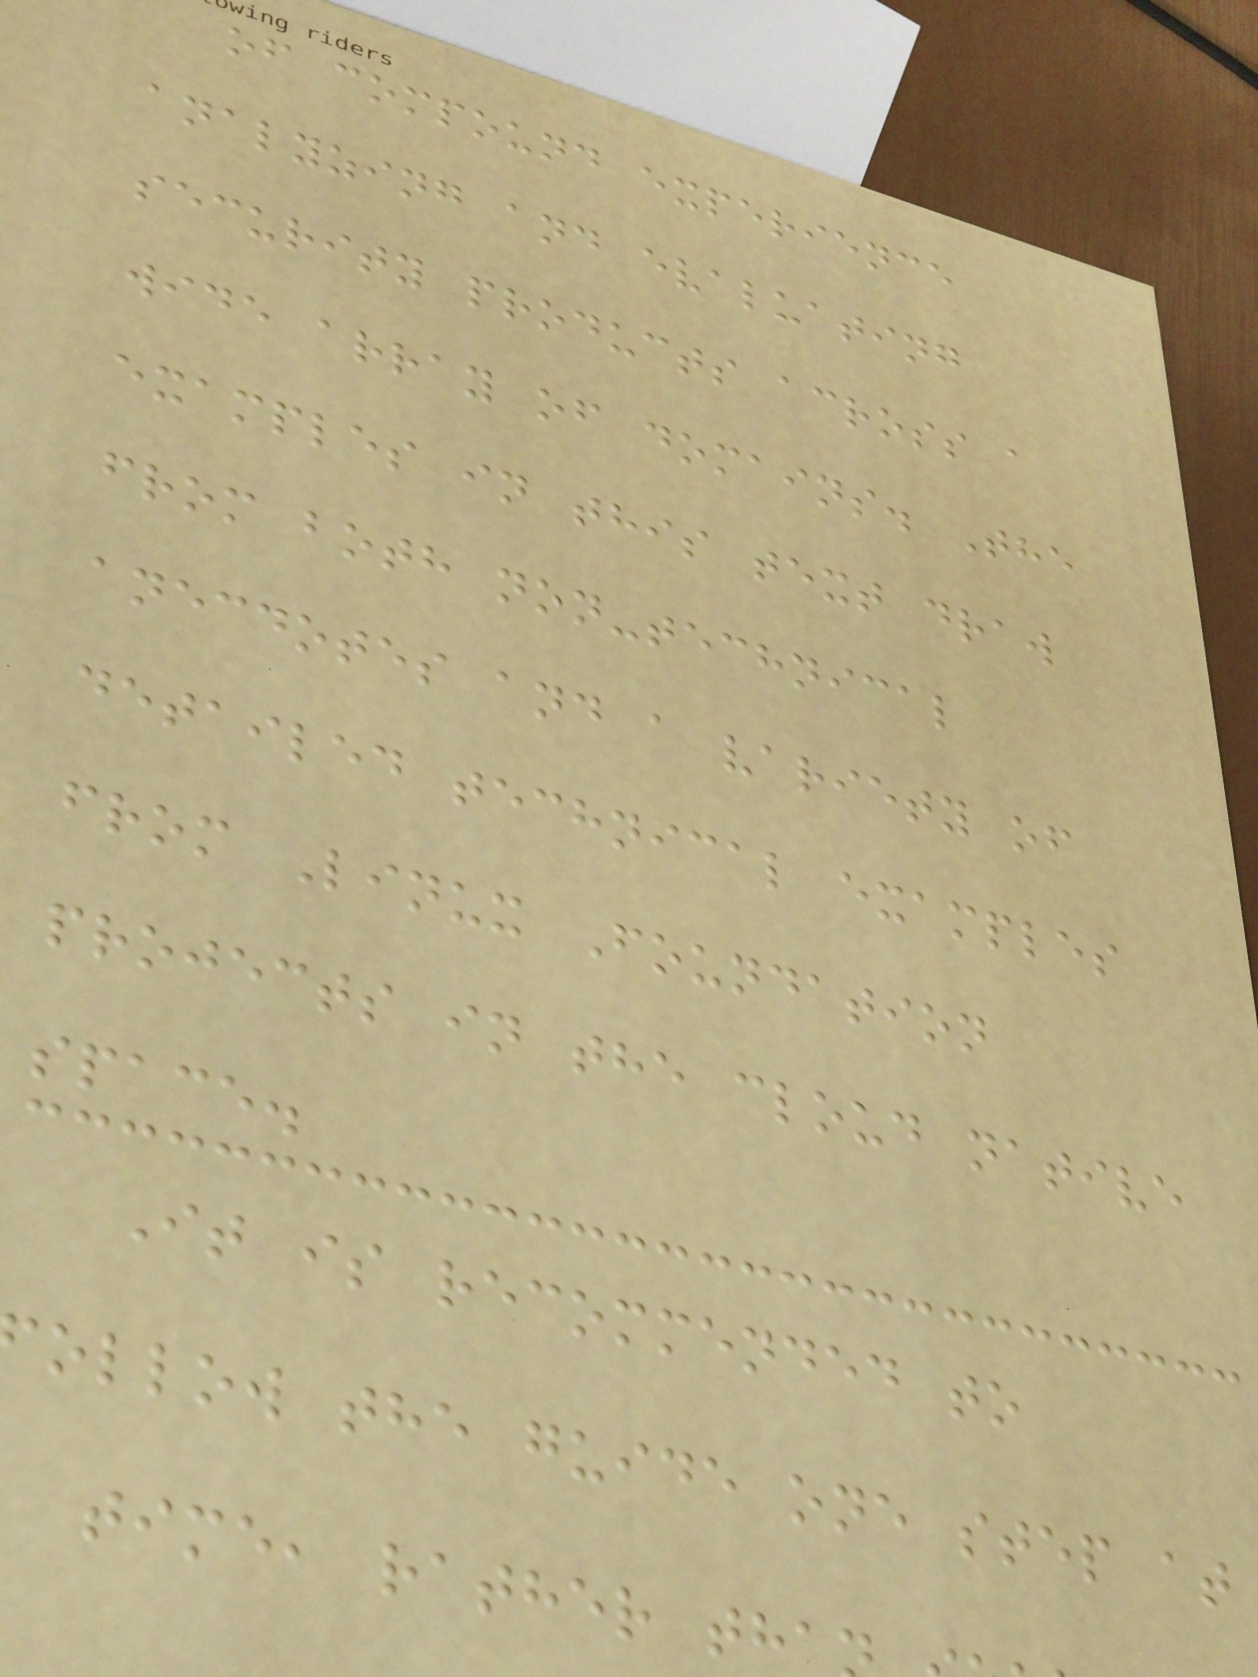of compound experience
analyzing and evaluating
security products across a
wide array of domains. The
examples in this text draw
from both non-technical
anecdotes and a variety of
detailed technical examples
from Linux Foundation
projects in the cloud native
space.
It is recommended to
ollow the guide one step at
time, rather th
